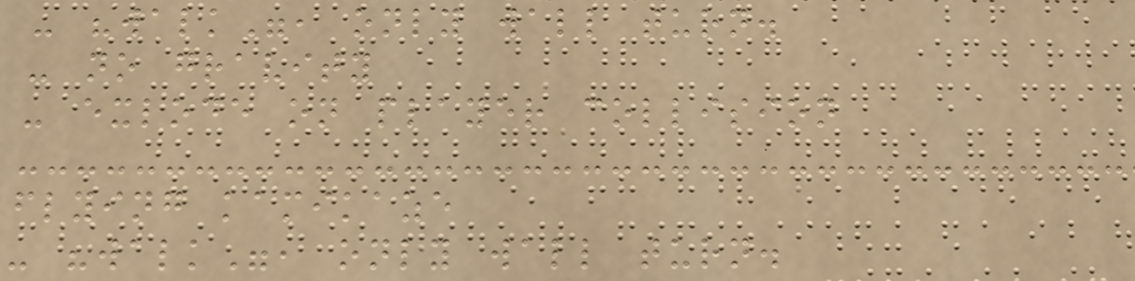- "walk", only wall turn.
- no gravity
- exlode on player collision
flying kamikaze
- "walk", only wall turn.
